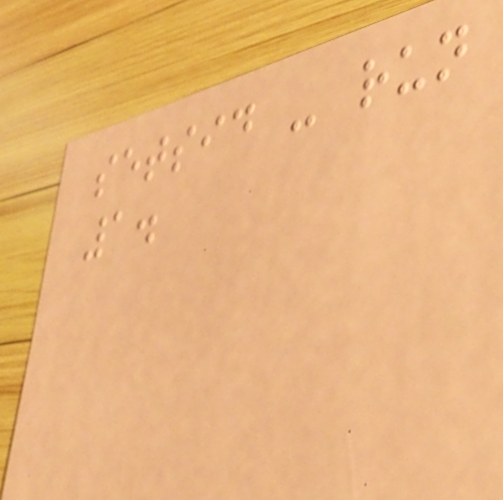setsid - run
1.
